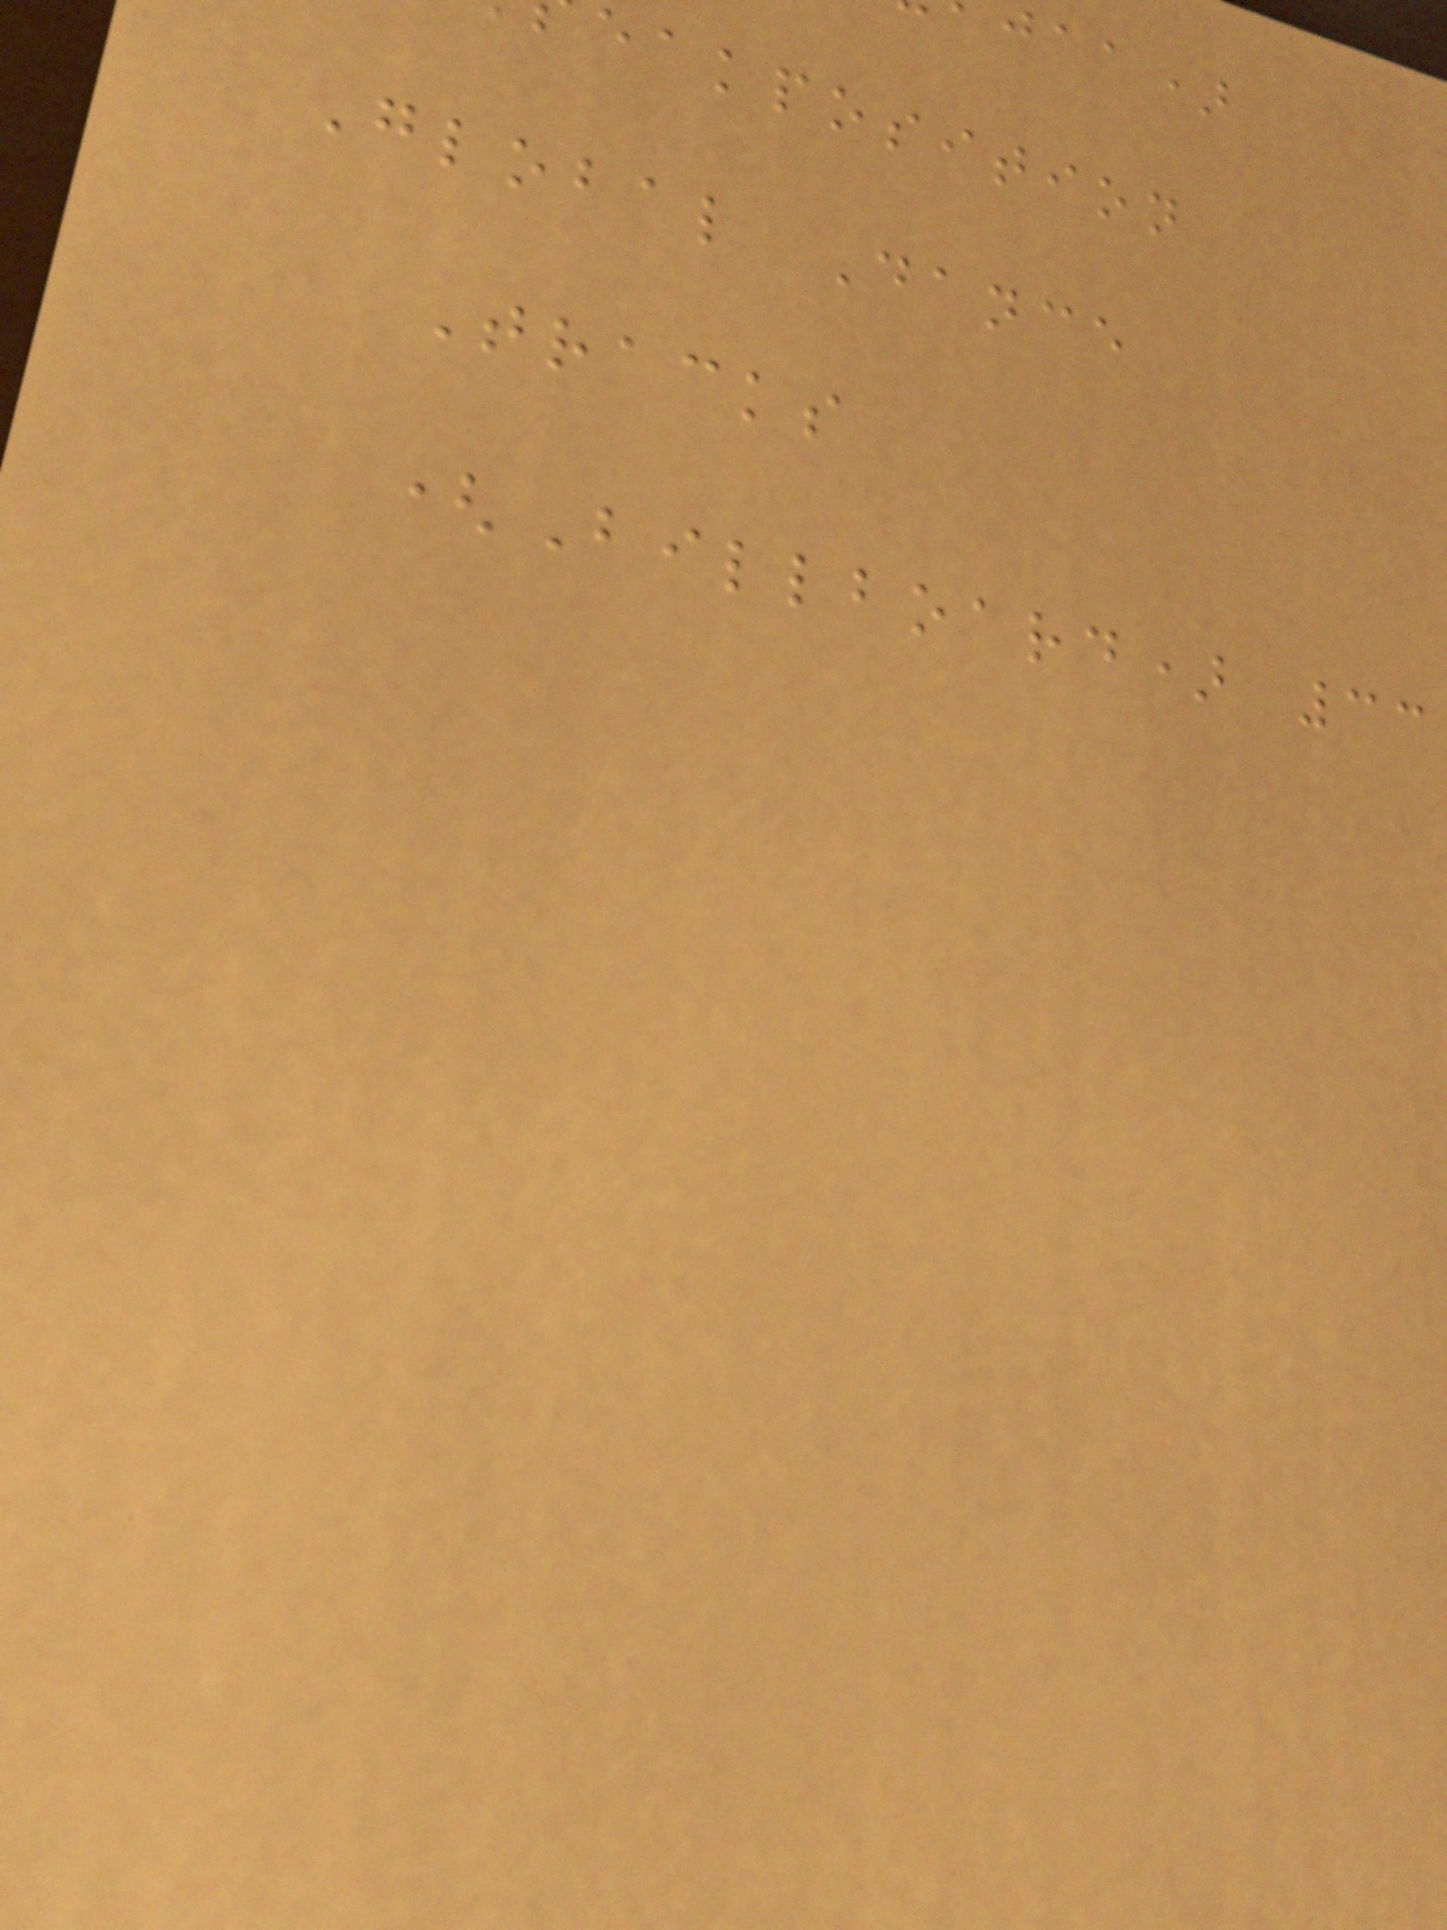jaa)
eakposition
Global Dance
Tracks
(Billboard) 33
